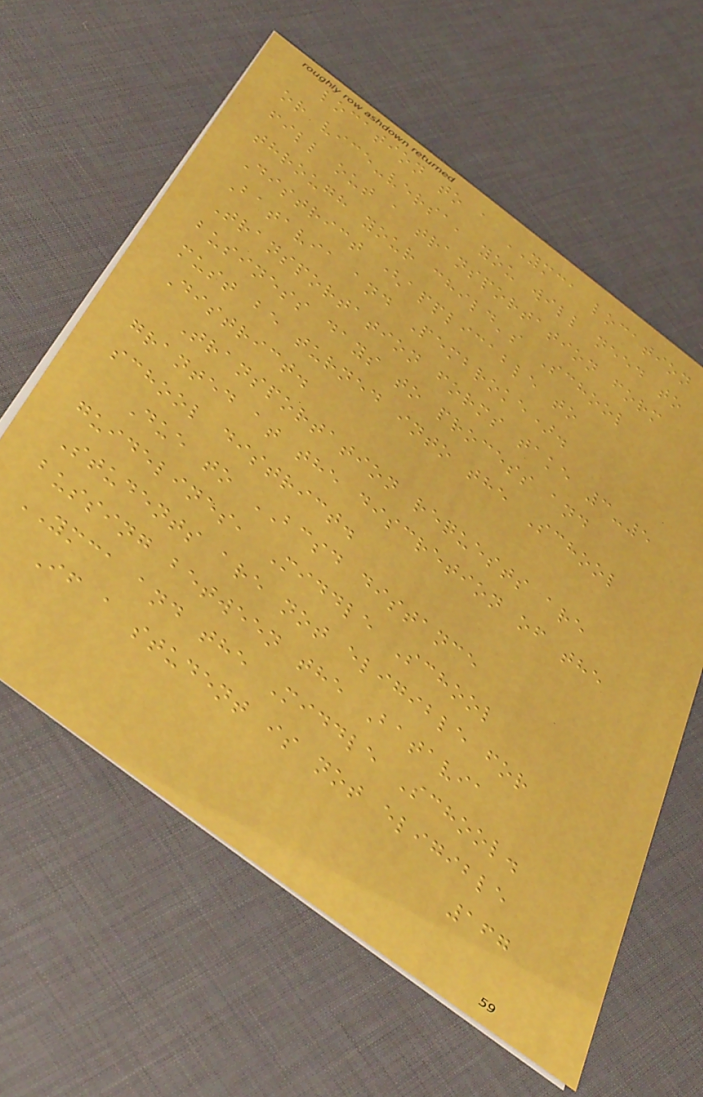location to a YMCA location
or vice-versa, you will need to
fill out a transportation form
through your child's School
District (applicable to
Batavia and Pembroke).
Transportation forms take 3-5
business days to process and
must be turned into the School
District.
Transportation requests are
granted at the discretion of the
school district.
Due to BCSD distance
guidelines, Middle School
Students are not eligible for
bussing between the Batavia
YMCA and the Middle School.
If a student is not eligible
167
